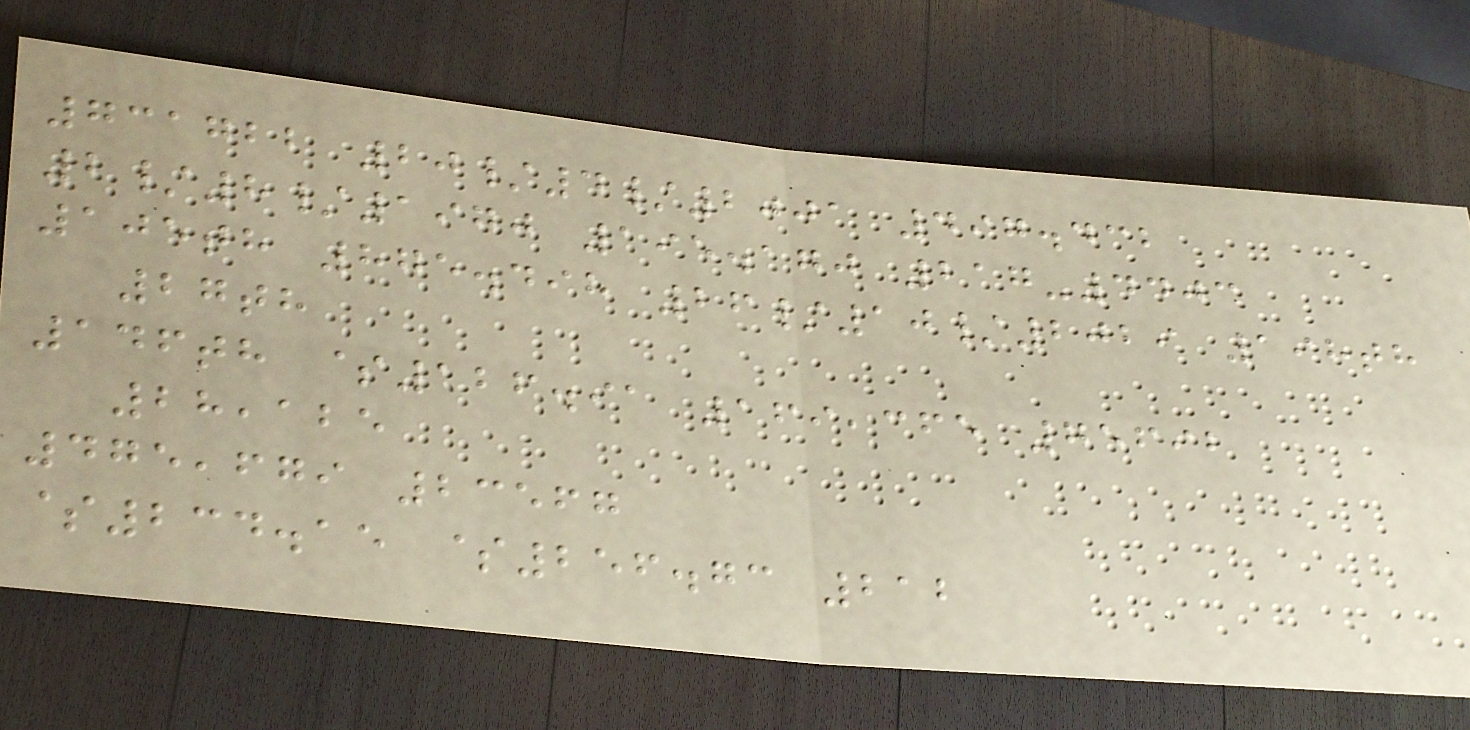731722 20/4/2001 497.432
2/8/1970 195.170 217-4403
105th 875.498 26/10/2029 198th
27th
146th $126.91 169,365 75692
28,125
475,679 23567
$234.15 $256.73 212
